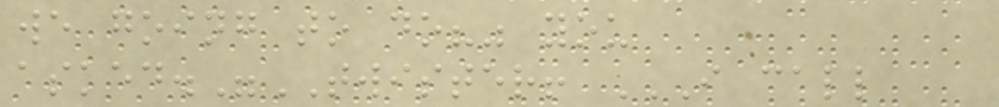we going to do?" you
asked."TWISTER! I CALL
